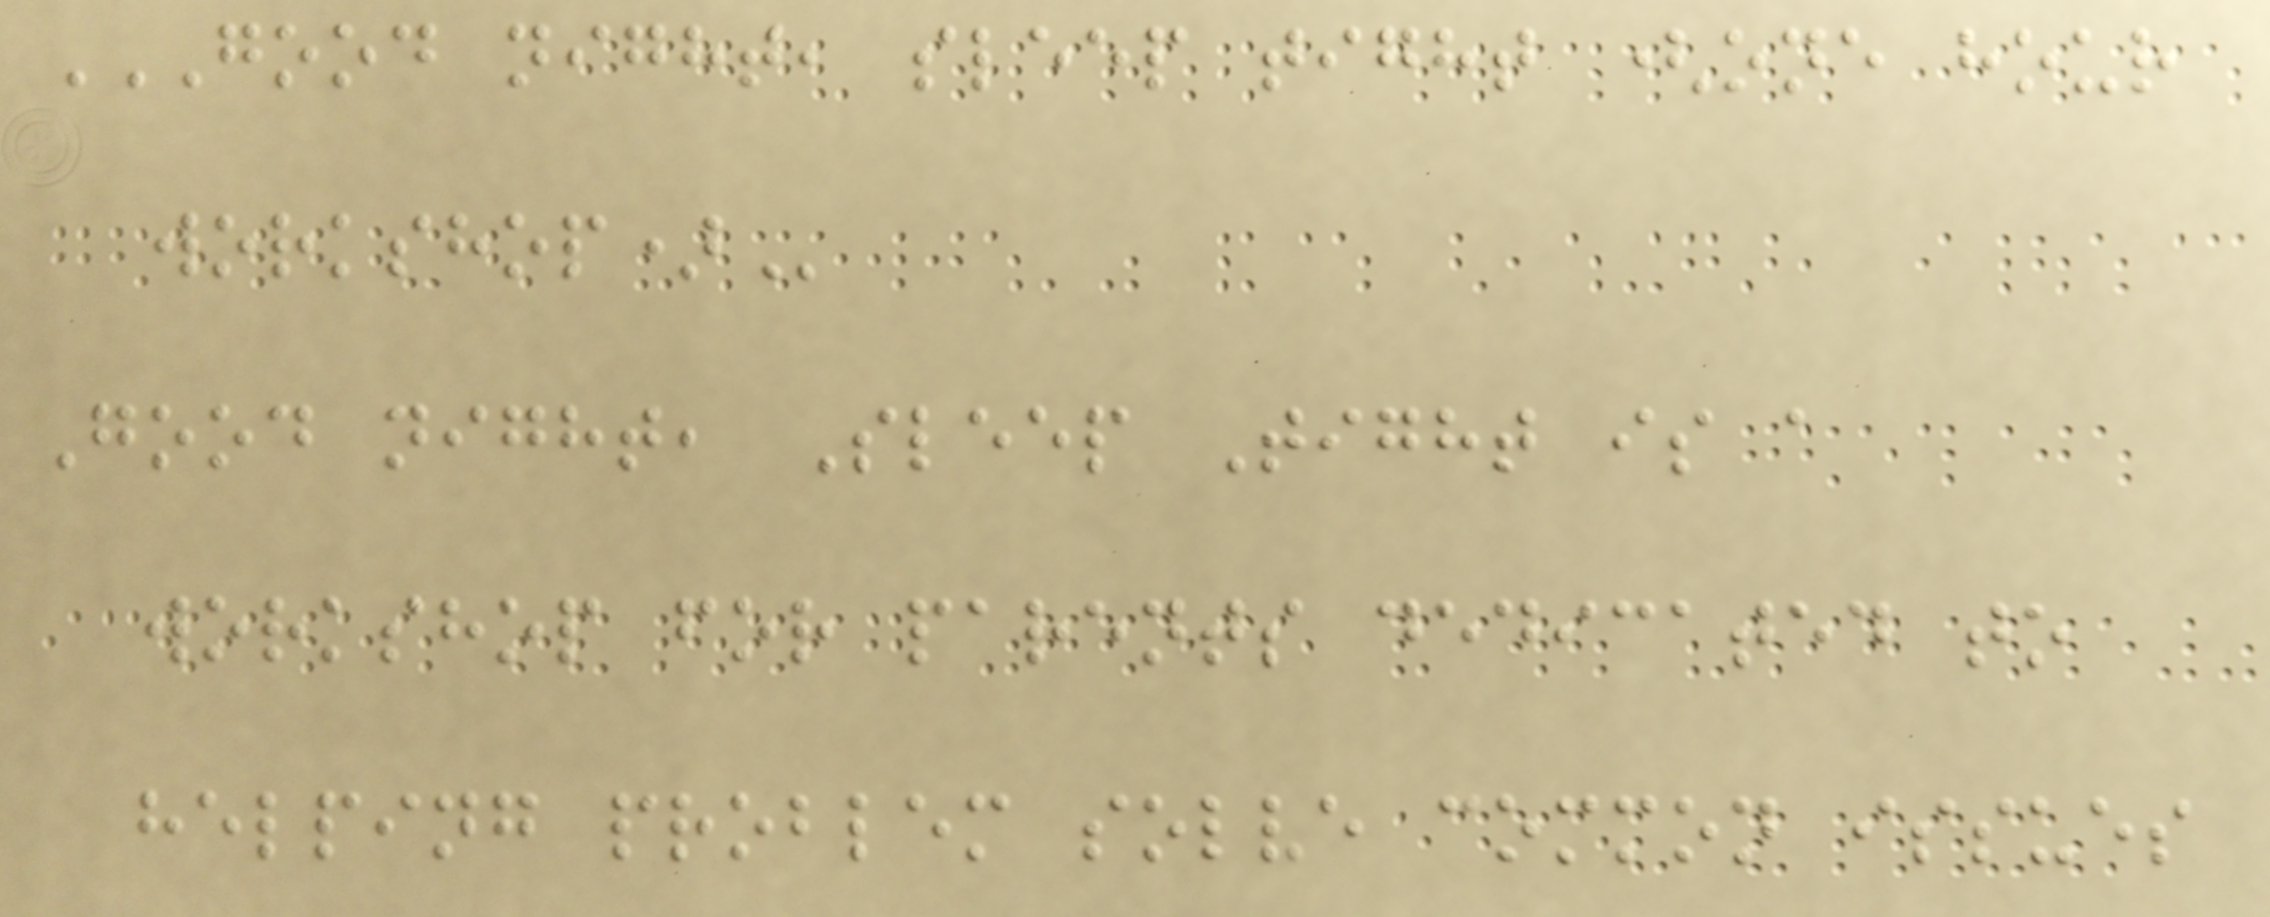GOOD NIGHT, SLEEP TIGHT (ONE HOUR
WORKSHOP)
Good night, Sleep Tight is a
workshop for parents dedicated to
helping problem solve common issues
